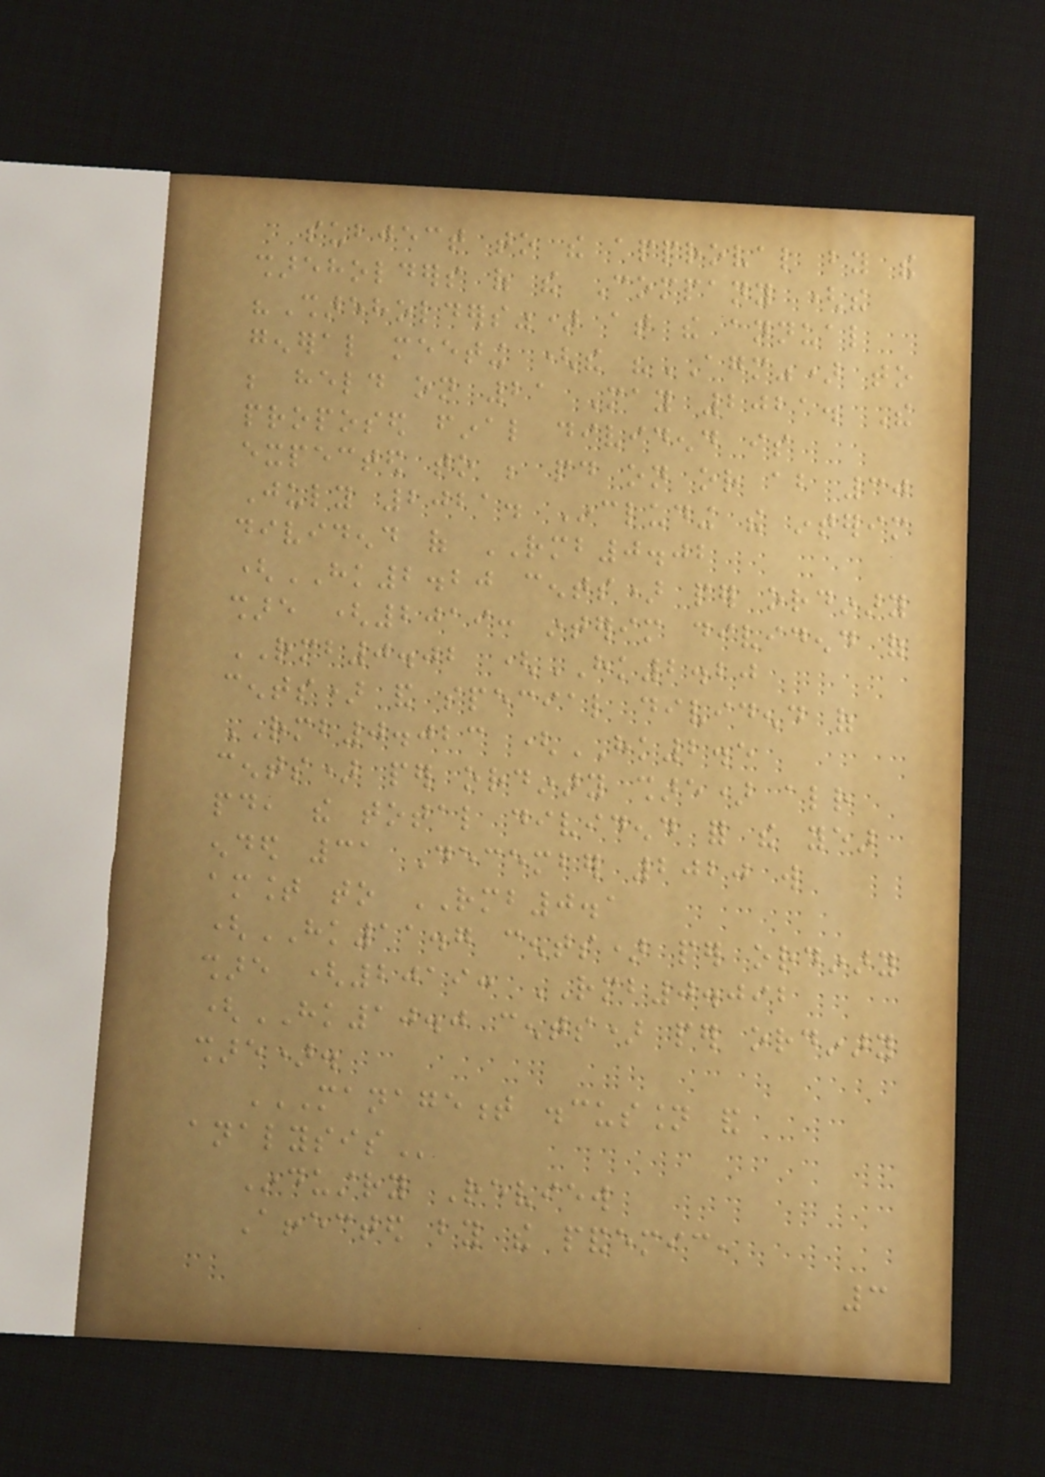subject to the approval by the
shareholders of the Company (the
"Shareholders") at the annual
general meeting (the "AGM") to
be held on 21 May 2021. The
proposed final dividend is
expected to be paid on or about 30
July 2021. Including the interim
dividend of RMB0.02
(HK2.20 cents) per ordinary
share (2019: interim dividend of
RMB0.02 (HK2.20
cents) and special dividend of
RMB0.023 (HK2.5
cents) per ordinary share) already
paid, the total dividend for the year
ended 31 December 2020 will
amount to RMB0.1
(HK11.7 cents) per ordinary
share (2019: RMB0.092
(HK10.0 cents) per ordinary
share).
MANAGEMENT DISCUSSION AND
ANALYSIS
Industry Review
Affected by the pandemic,
3
